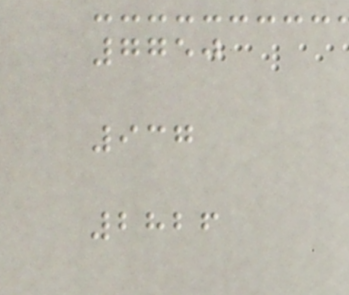7750
937
2826
